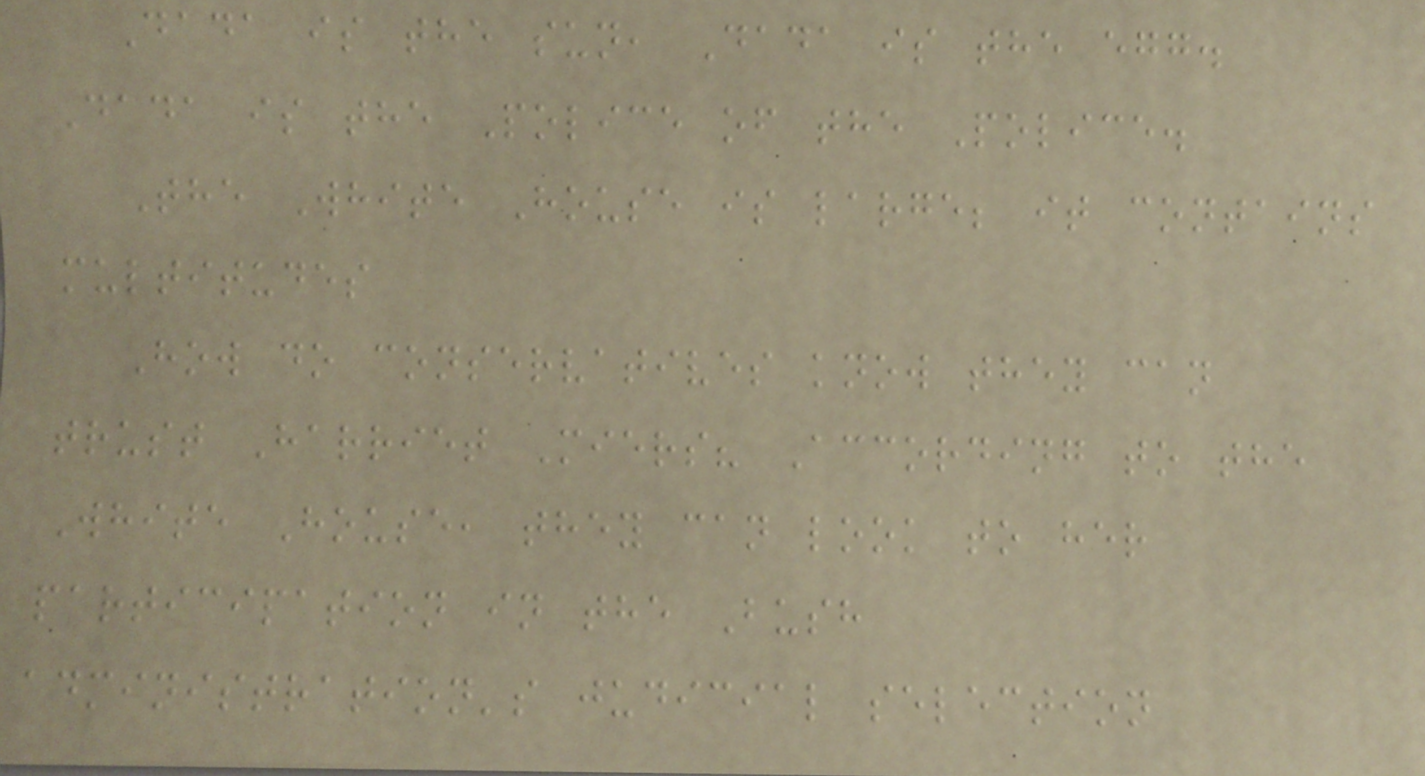Dada is the sun, Dada is the egg.
Dada is the Police of the Police.
The White House is large; it contains
multitudes
How do conservatives know they can
trust Harriet Miers? According to the
White House, they can look to her
participation in the Bush
administration's judicial selection
